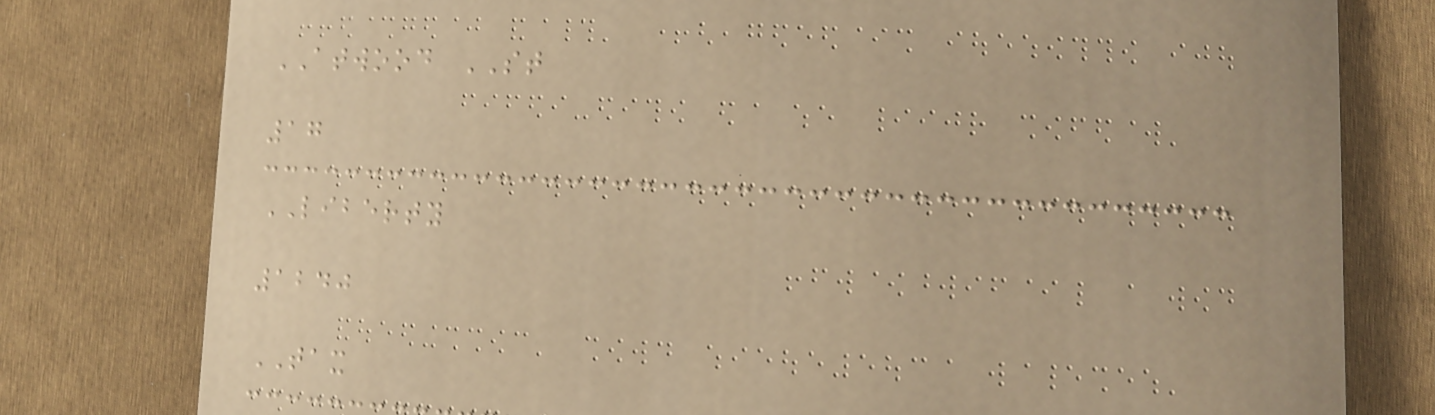ATWOOD ST
17
LIBERTY
1240
TAX
